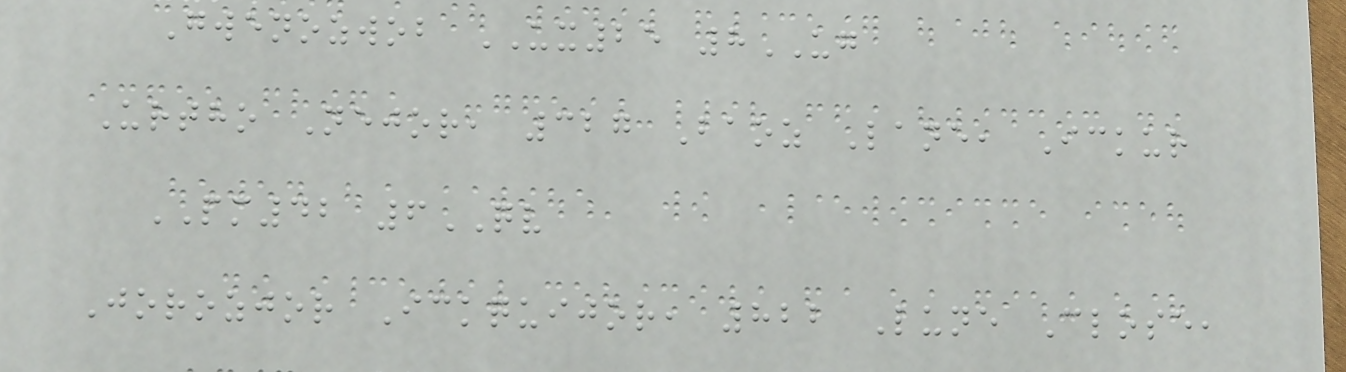Gwenozwob UX25 8UG
Urtho Nejor, 327 Baoz Lane, Ickur
PM42 6QV
Jorozjor Ickquijor, 822 Lune Close,
